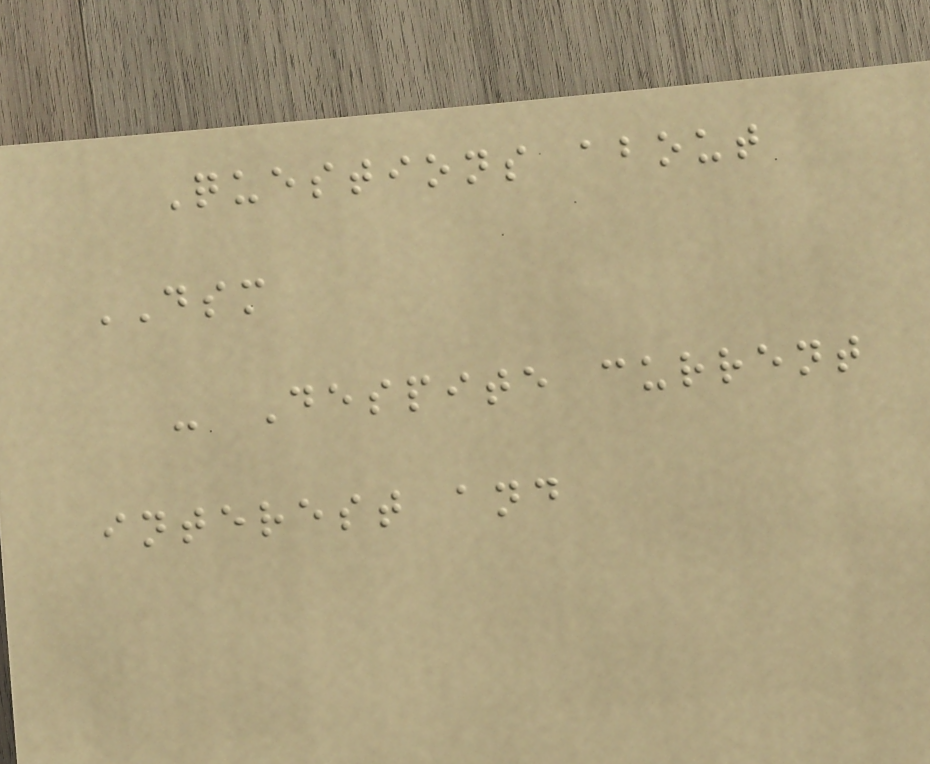Questions about
DSM
- Despite current
interest and
